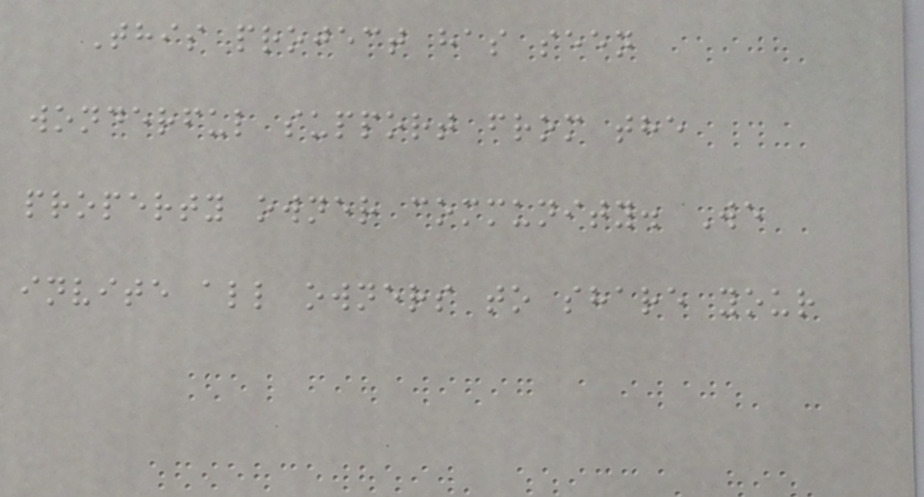This project has seen
wonderful support from the
property owner community. We
invite all owners to share your
